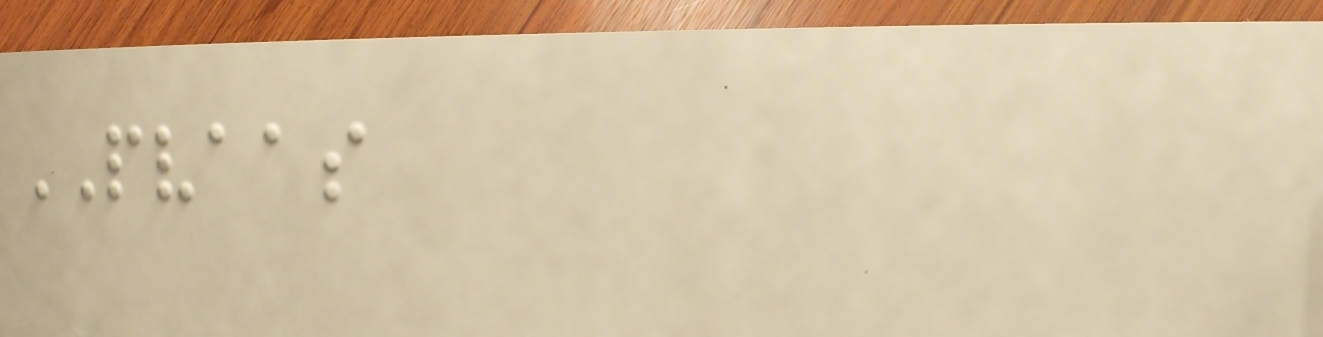PVAAS
